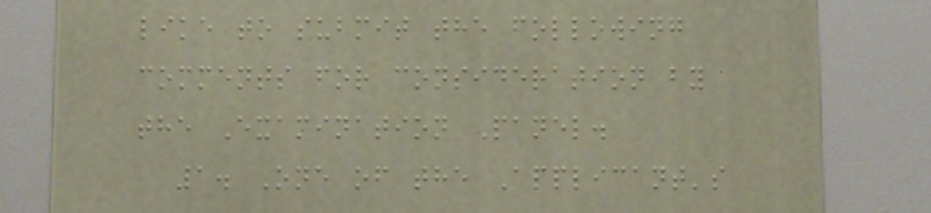like to submit the following
comments for consideration by
the Examination Panel.
1. One of the Applicant's
